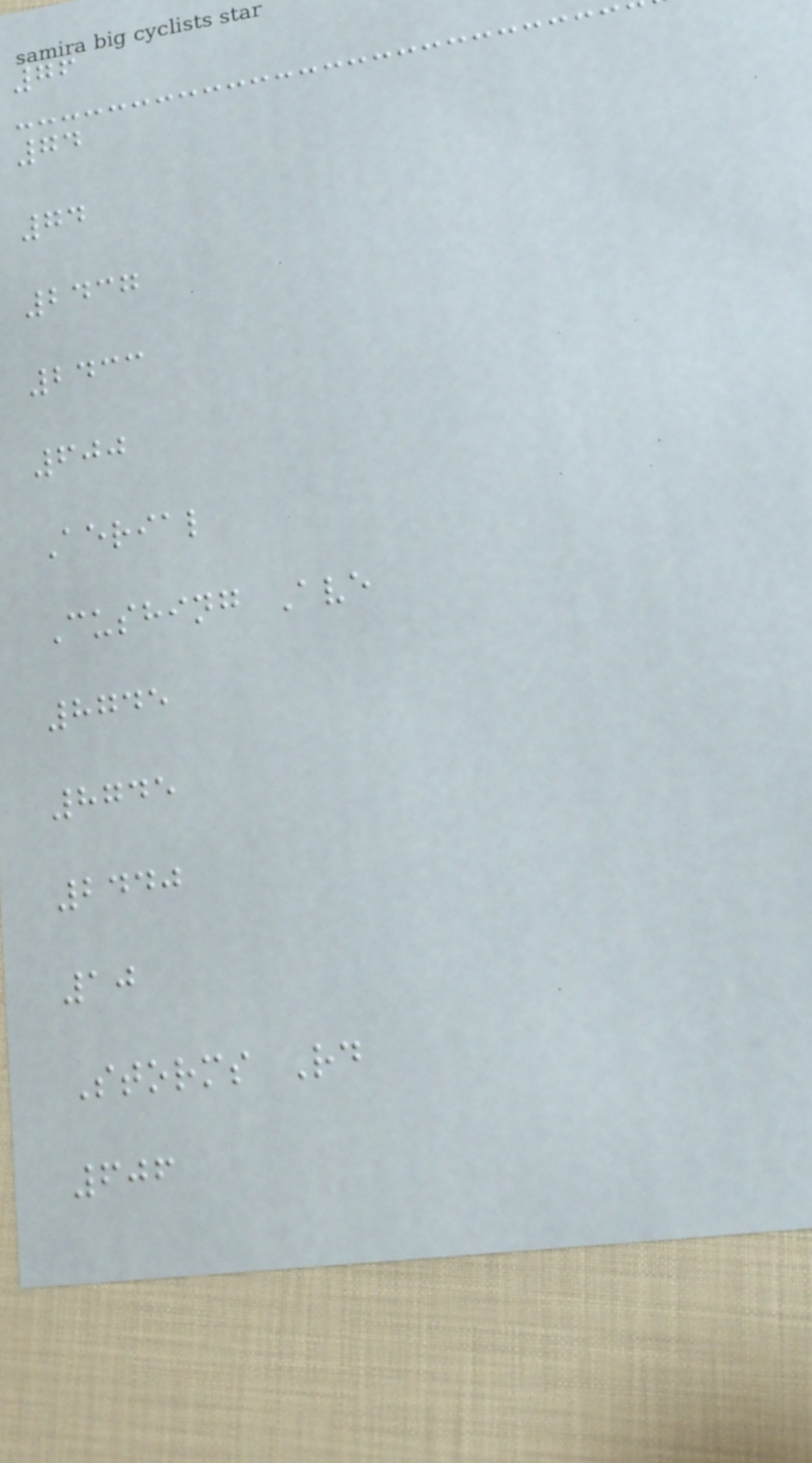76
74
74
2437
2433
600
Aerial
Cushing Ave
8745
8745
2440
10
Storms Rd
606
